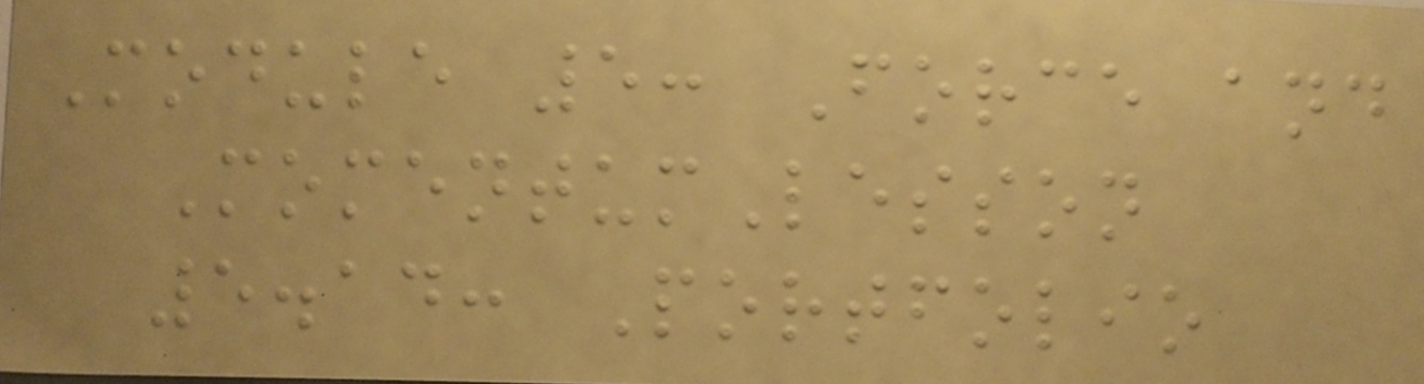Module 5: Force and
MomentumLesson
5.14: Portfolio
